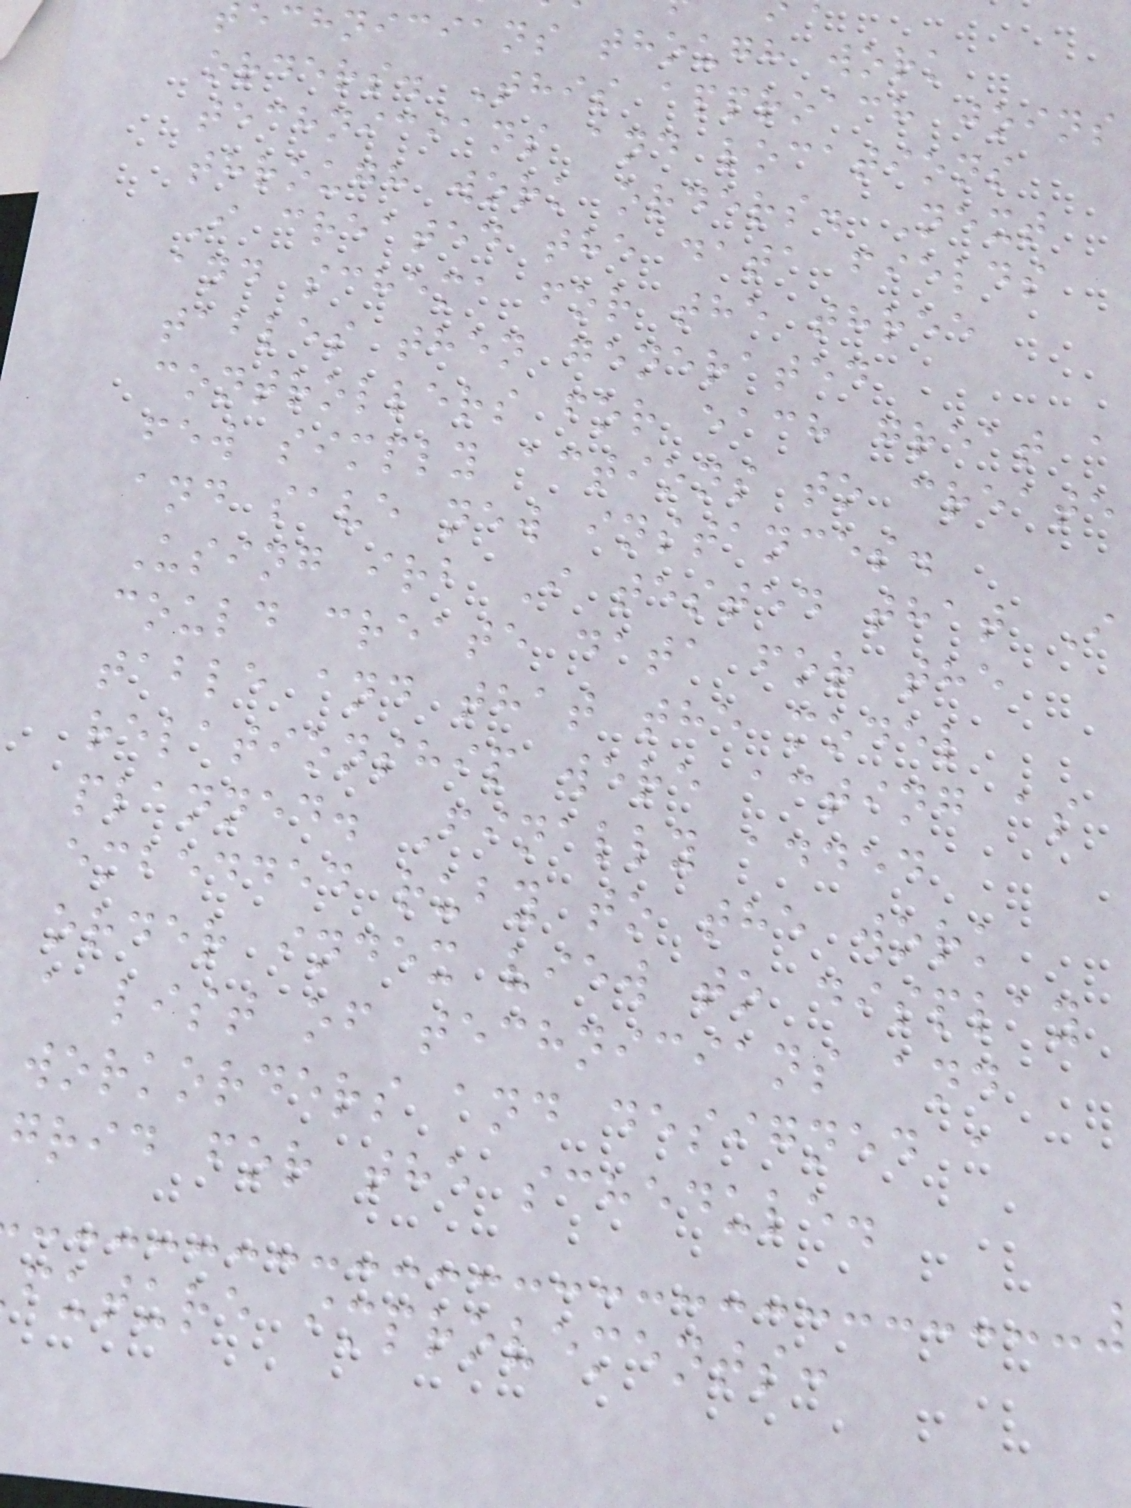echnicians though work
orders. This approach joins
technicians and locations
through work orders. Next
I created the data fields
and schema for the three
tables then generated
controllers for each great a
few simply actions to create
and save new instances.
Using irb I tested that I
could create data for the
table and that the model
relationship were acting as
planned. Finally added
embedded ruby to the work
order index view to display
a list of technicians and
workorders and designed a
grid for the schedule.
future improvements:
